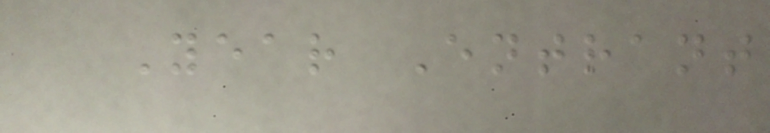Year Entrant
